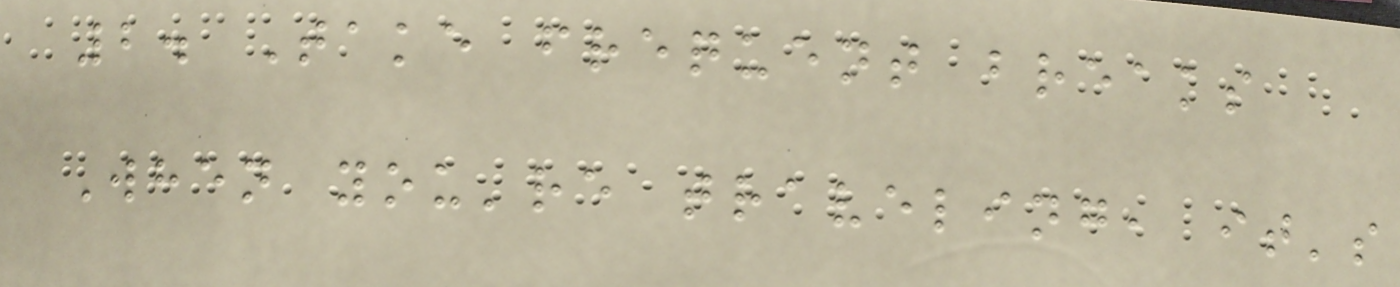2. Take frequent breaks
When you're traveling, it's
